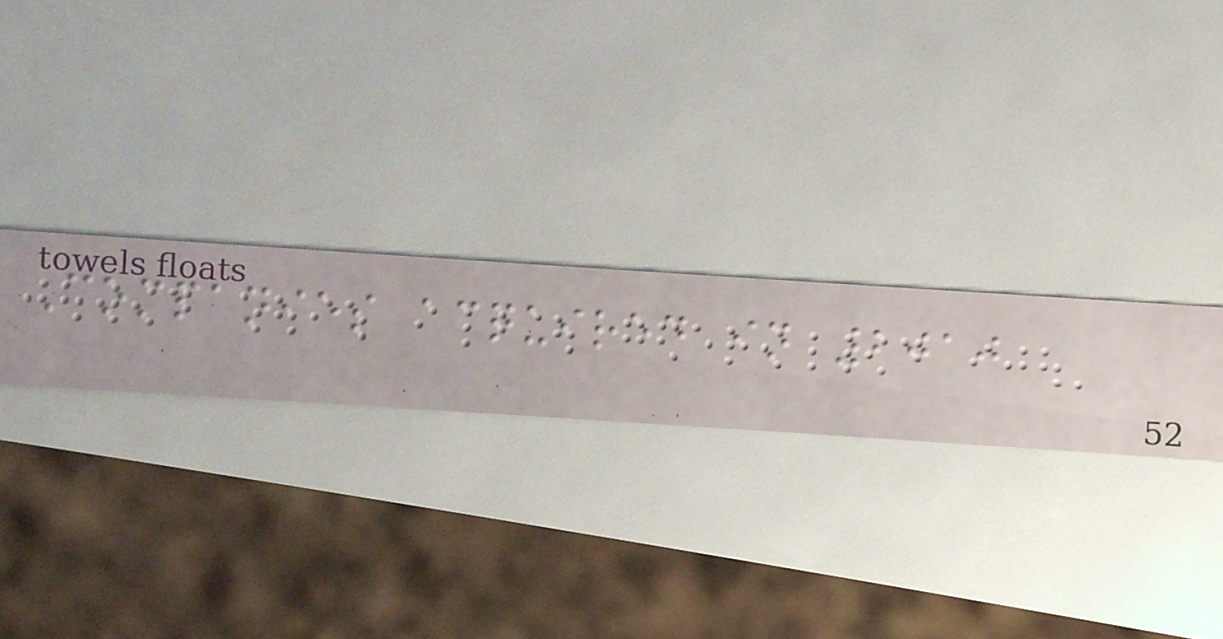Companies acquired in 2010
